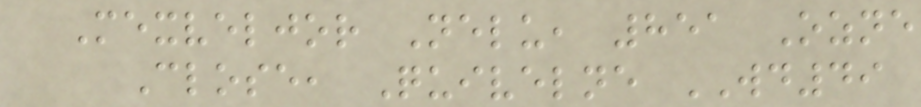Mexveljor Nelu, 851 Ozne
Close, Quivelne WD49
